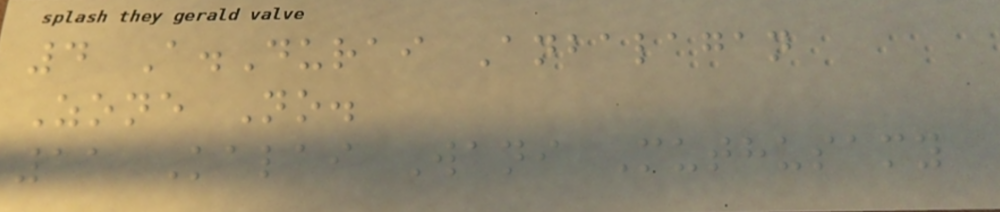4 A.Durai Anbalagan
Zone No.
11 Kalai Wani Muthusamy
